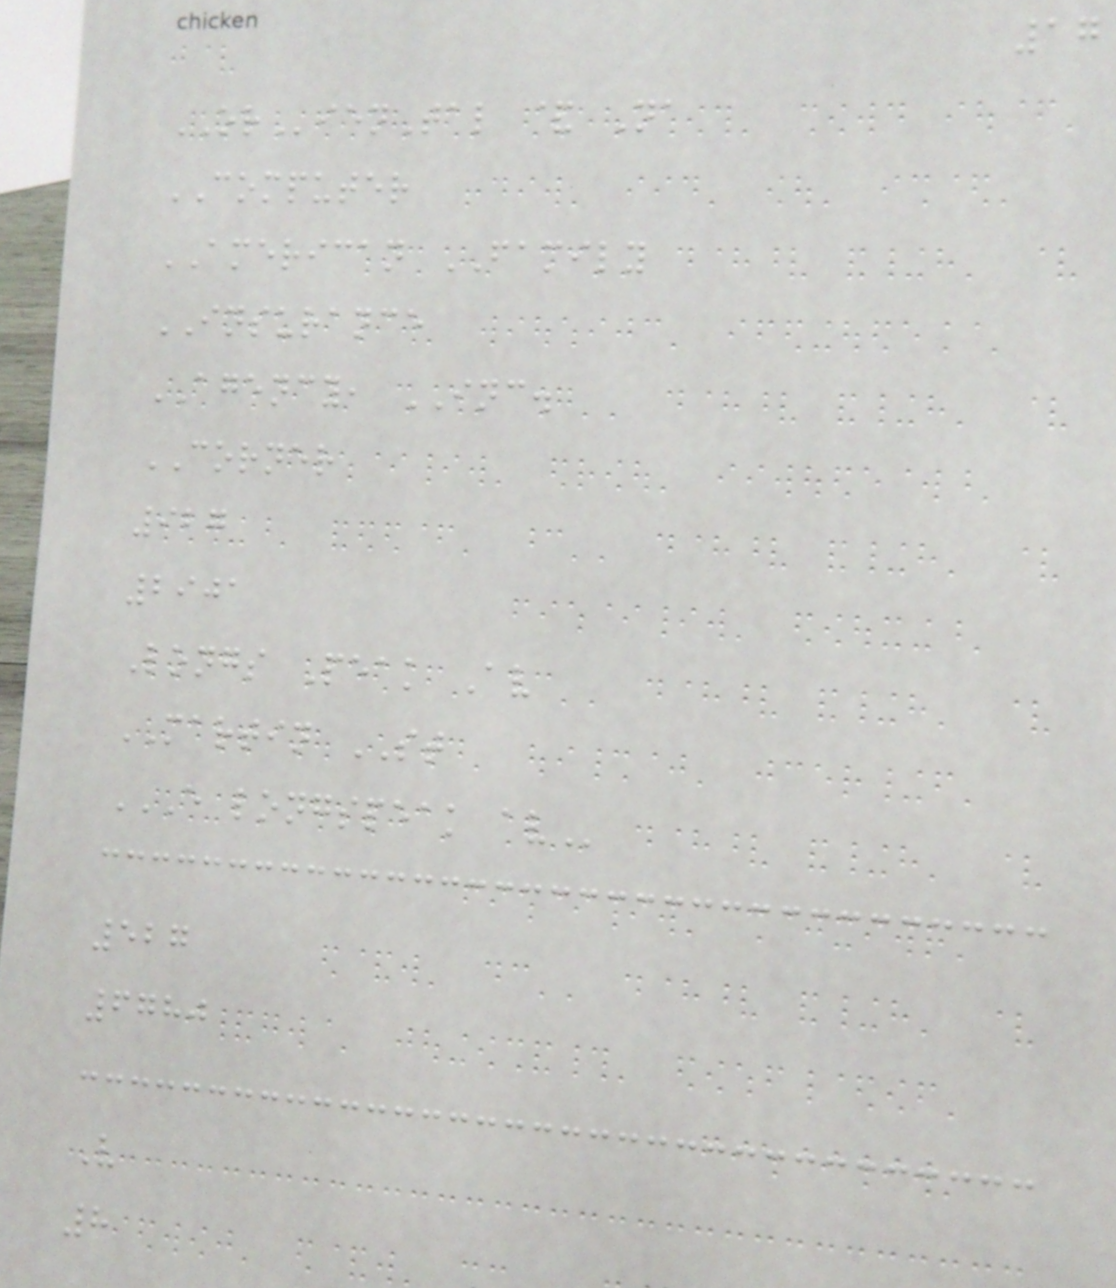17
ORienTal & Na
COMPUTER
AMERICAN FAMILY
INSURANCE
AGENCY, INC.
CORNER
927
2901
Longs Peak Av
MARTIN ST
E LONGSPEAK AV
527
6780
V
8
